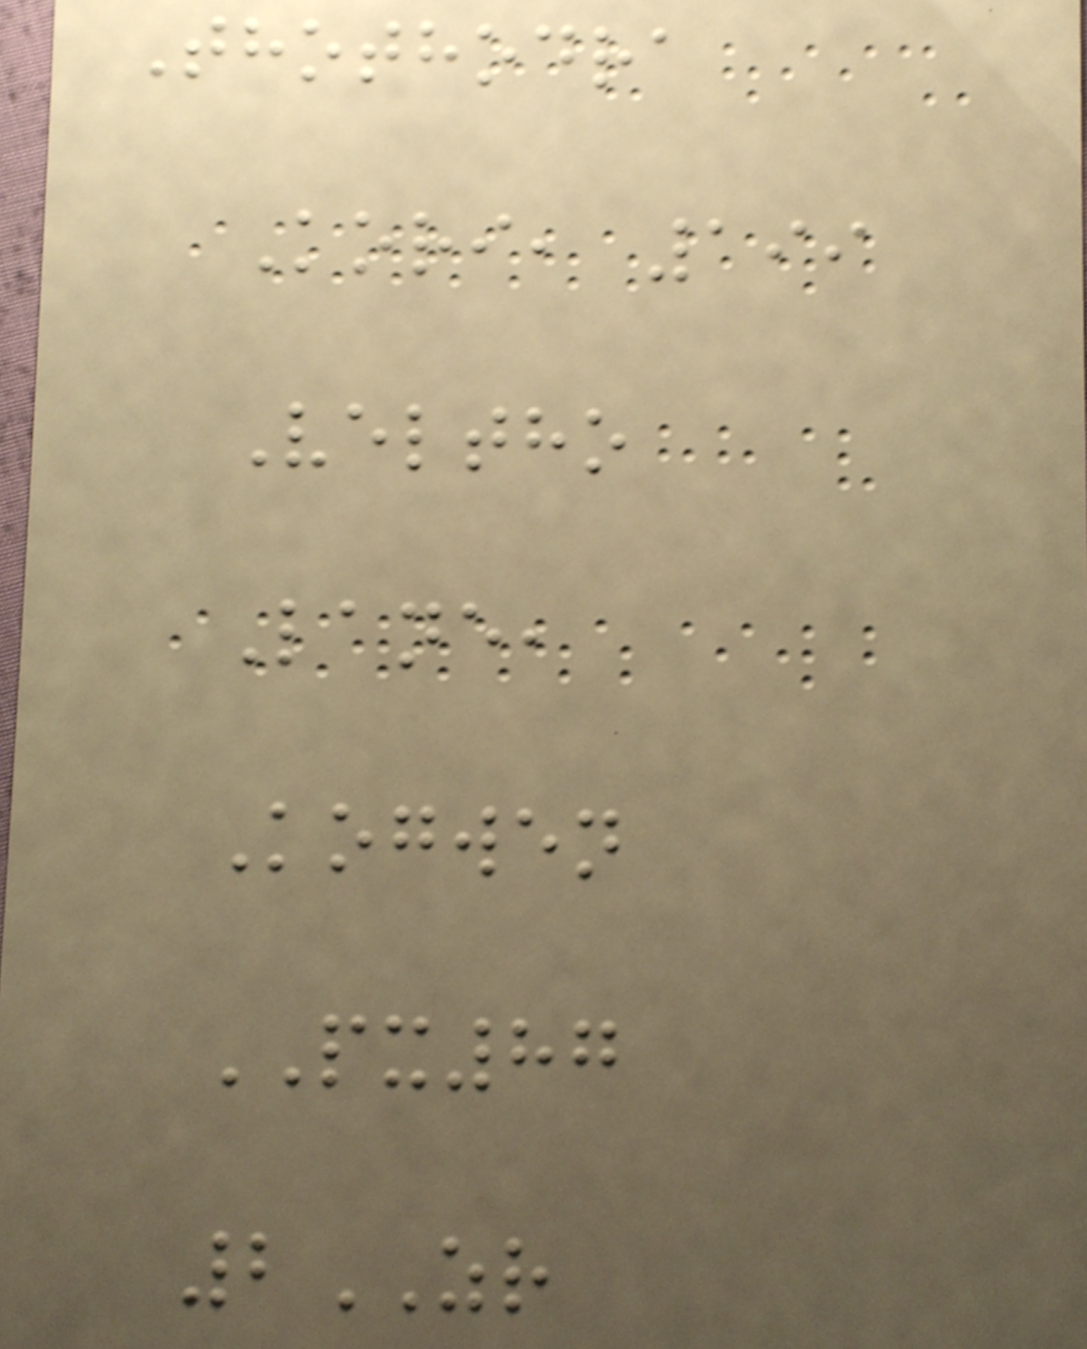Thothodra
Kori, 199
Veltho
Lane,
Kogwen
PX87
2ZR
